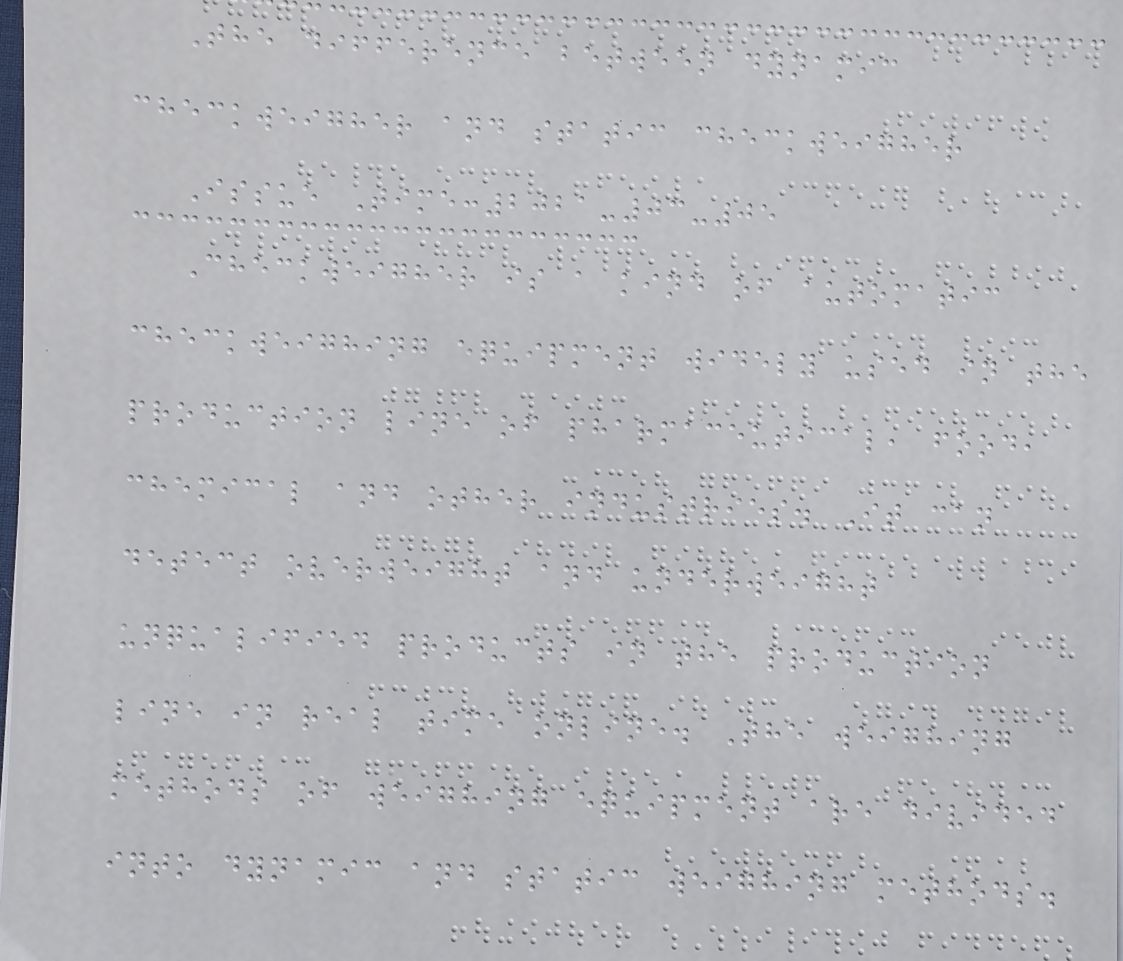The difference between dynamic
checkweigher and static checkweigher
Issue Time:2021-03-05
Checkweigher is a kind of automatic
checkweighing equipment widely used in the
production line of pharmaceutical, food,
chemical and other industries. It can
detect overweight and underweight
unqualified products in the production
line in real time online. The weighing
methods of weighing equipment are divided
into dynamic and static weighing methods.
